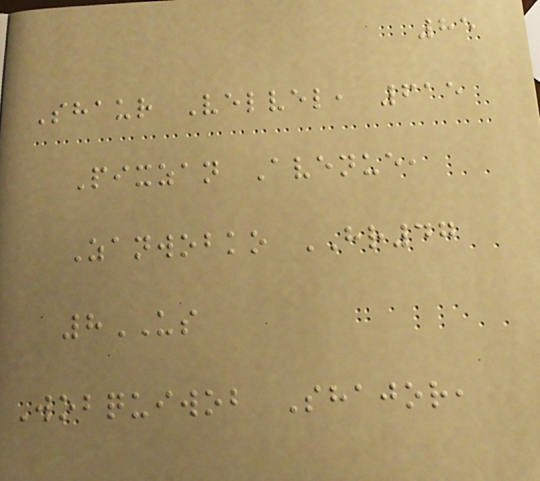85
Shaur Velvel, 615
Pixzan Avenue,
Zanwobko HR47
8US
Wobquiwob Shajor,
